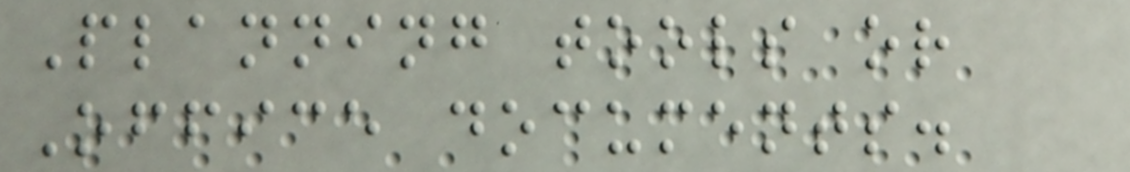Planning tools or
Office documents.
